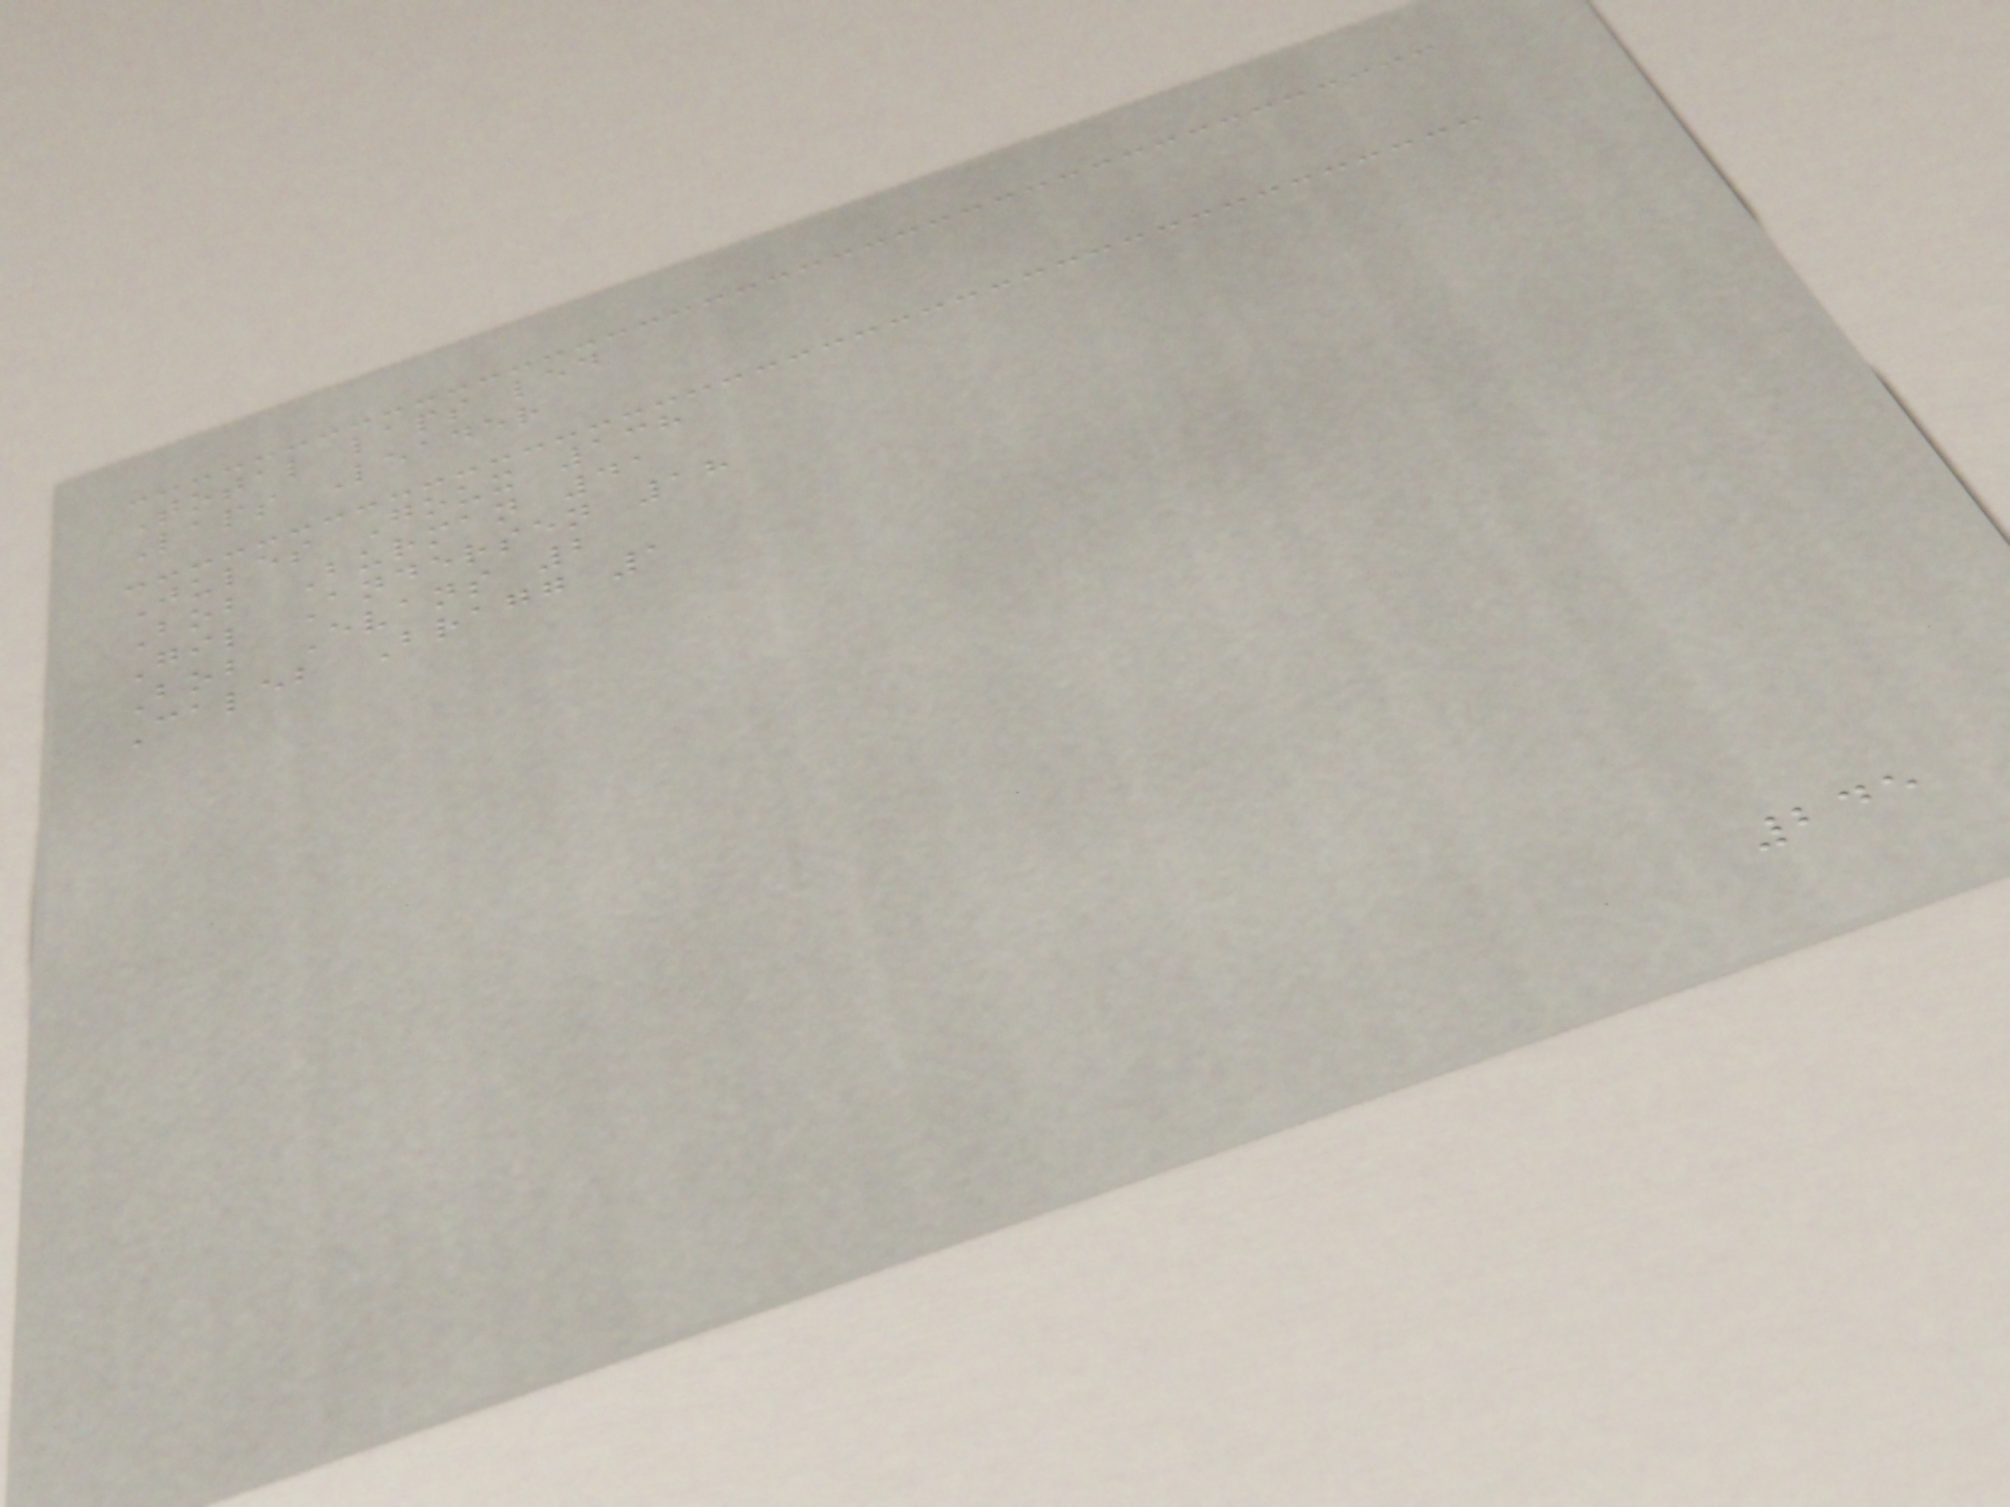Total laps led
Laps Leader
Jules Goux 138
Bob Burman 41
Gil Andersen 18
Bob Evans 2
Caleb Bragg 1
245
